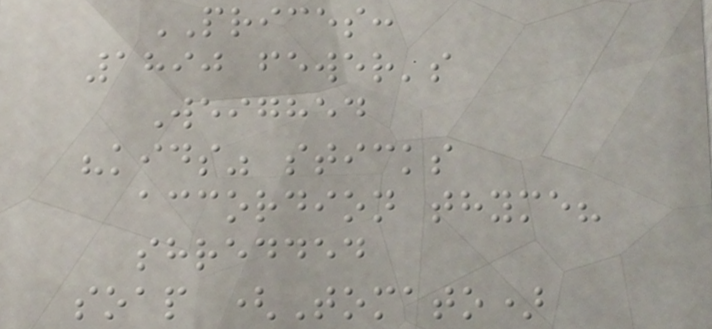PRICES:
1890 fewer's
Weighed
"kids" sticks
accordion thyme?
shredded
soap (Tomato)
